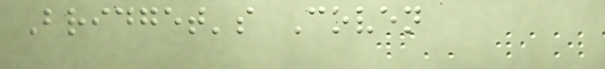Bridget's Coven
